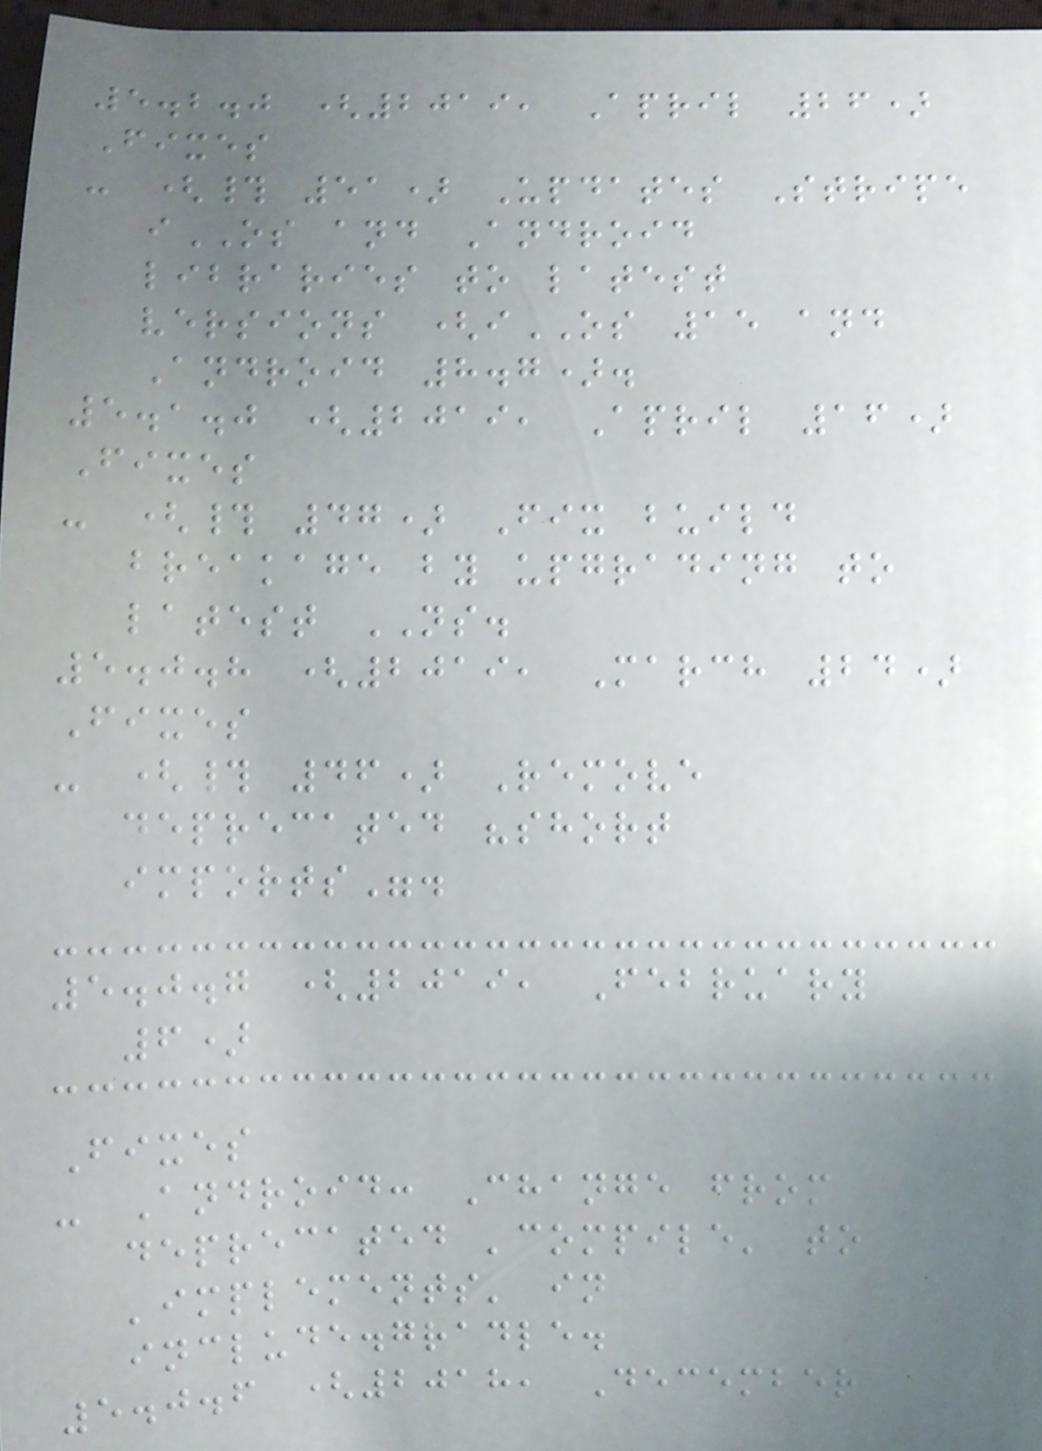5.2.0 (2019, April 26)
Fixes
- (# 51) Updates Stripe
iOS and Android
libraries to latest
versions (iOS 15 and
Android 8.7).
5.1.0 (2019, April 16)
Fixes
- (# 47) Fix build
breakage by upgrading to
latest NS.
5.0.8 (2019, March 24)
Fixes
- (# 46) Remove
deprecated "short
imports".
5.0.7 (2019, February
6)
Fixes
- Android: Change from
deprecated 'compile' to
'implements' in
include.gradle.
5.0.6 (2018, December
